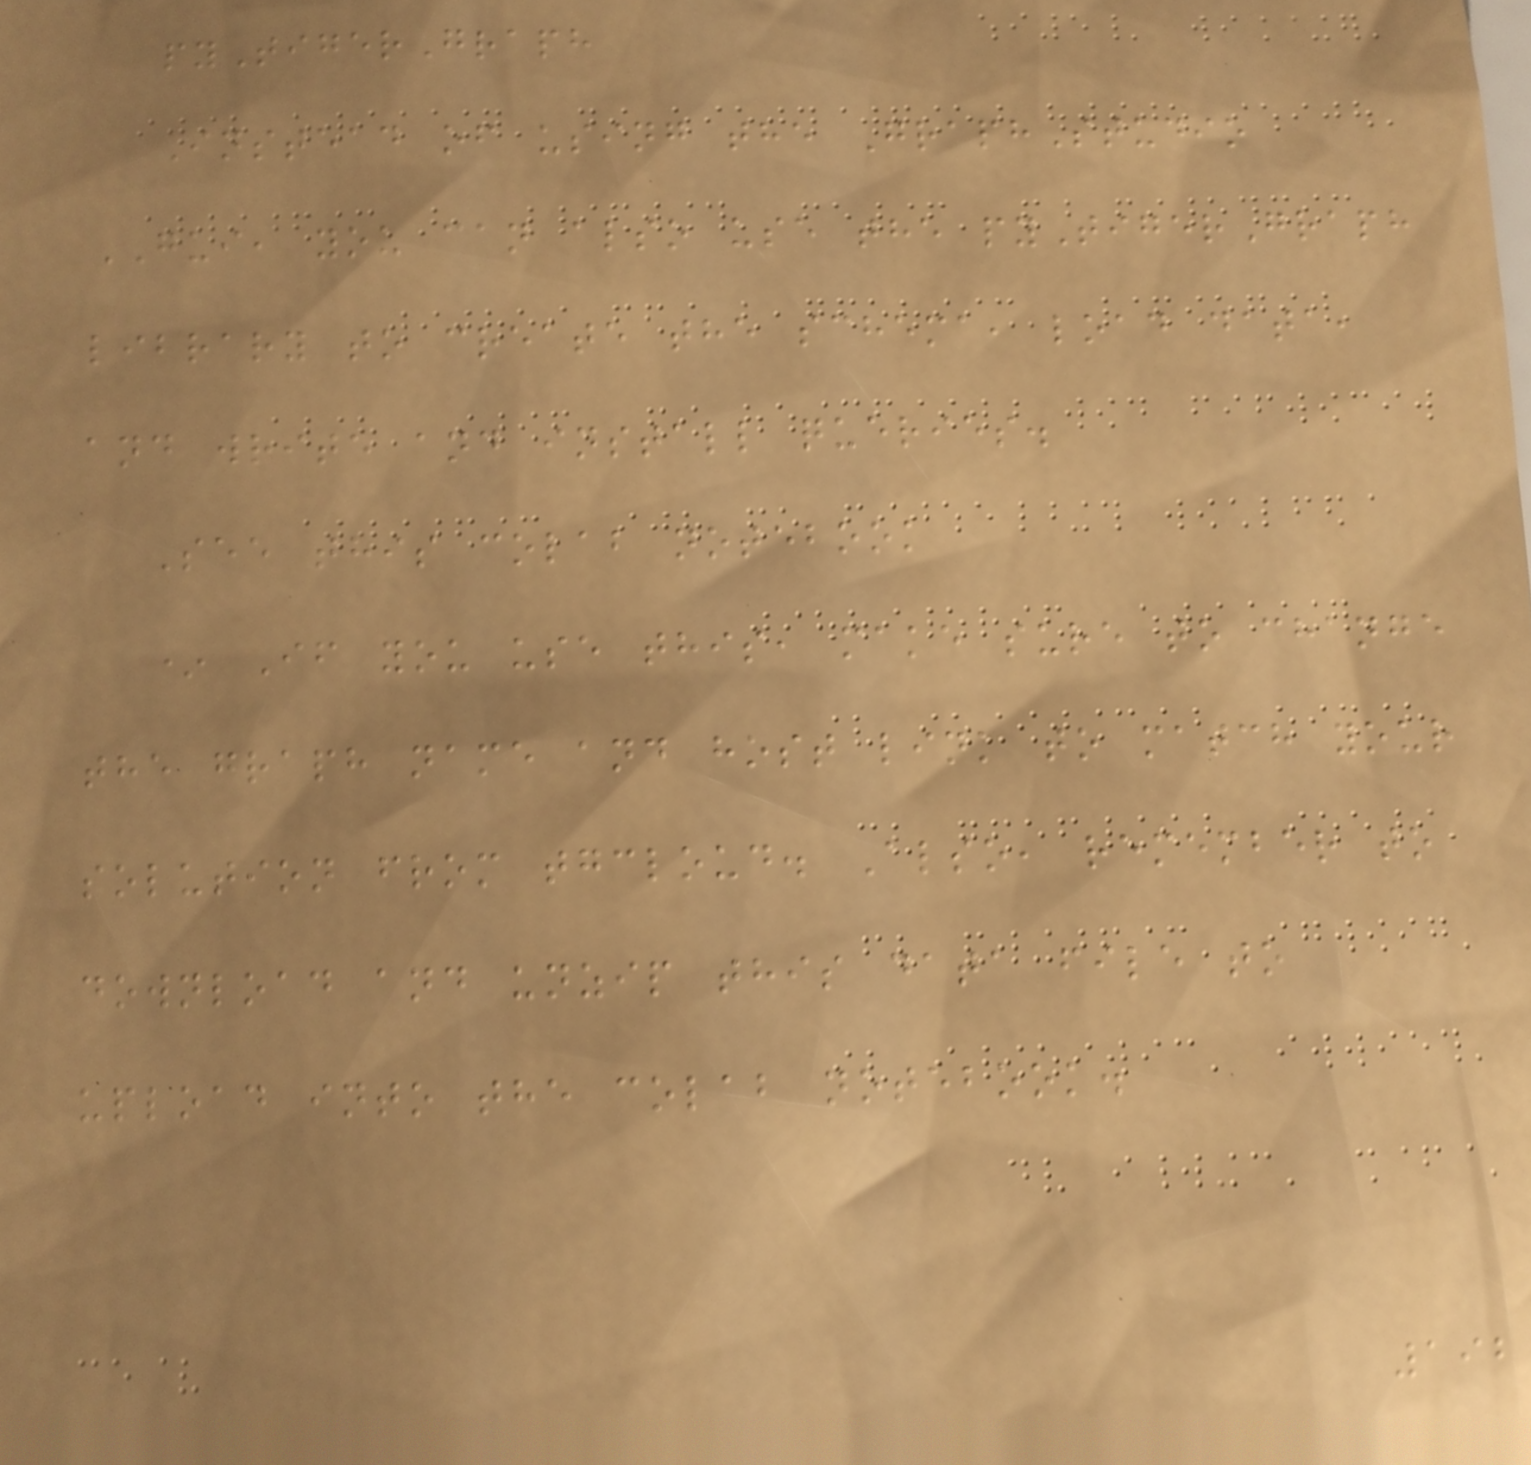pyTigerGraph
Instead of using the GraphStudio
GUI, you can also use the pyTigerGraph
library to create the schema, load data,
and write and install queries.
See this colab notebook
* If you use this, make sure to change
the graph name and host link to match your
solution from tgcloud. Also, remember to
download and unzip this data file to
upload into the colab notebook.
192
